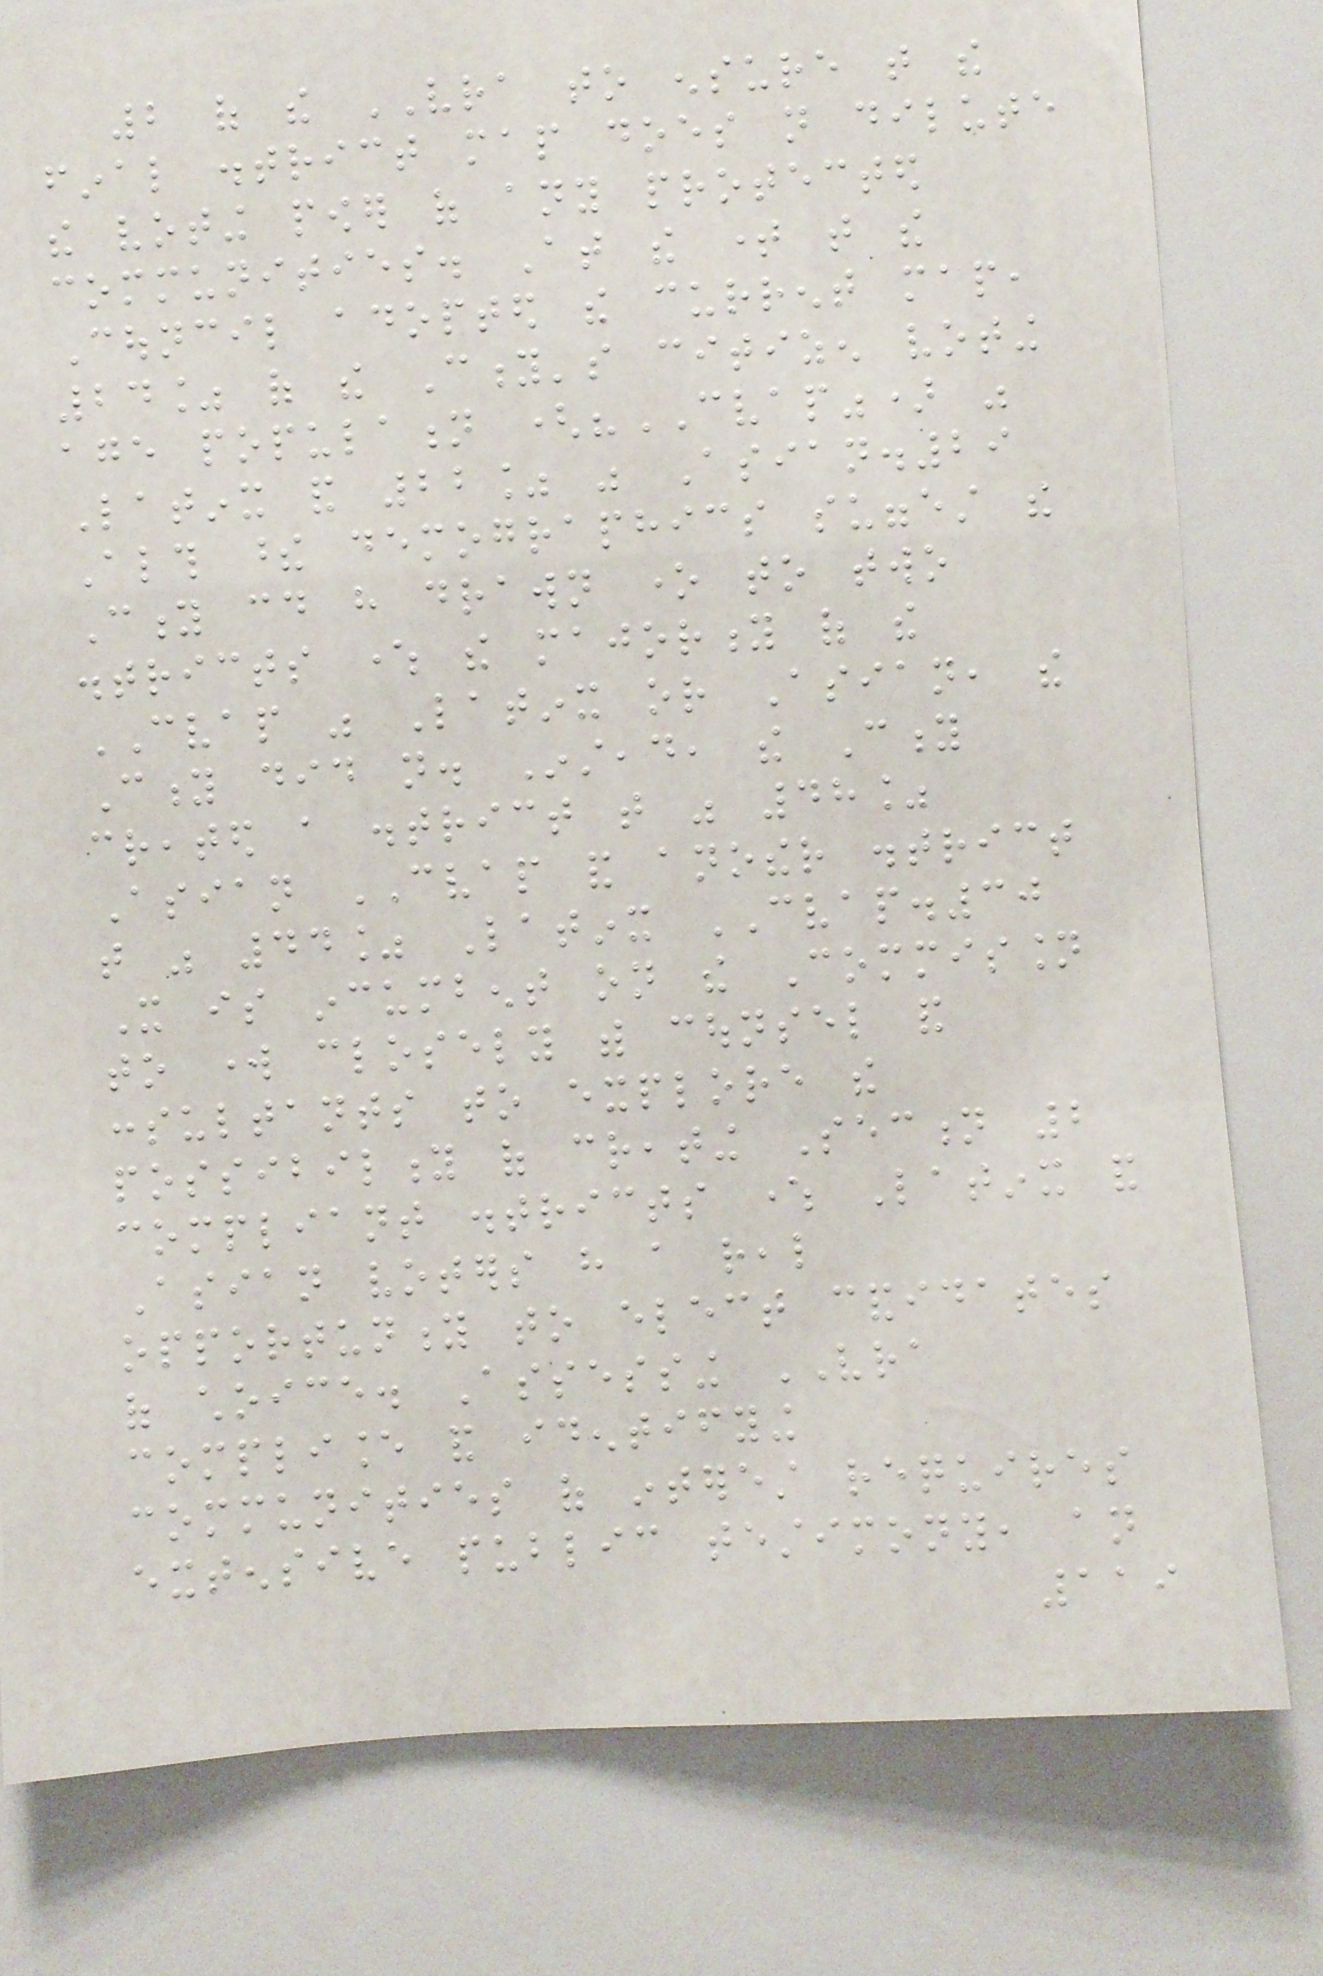2 of the VRA to ensure that the
final district map does not dilute
the voting power of any protected
communities. At the time that the
Council adopted the current map,
24% of the City's citizen voting
age population ("CVAP") was
Latinx and 22% was Asian.29
Although these demographics suggest the
City could have drawn one to two
districts where the majority of the
CVAP was Latinx or Asian, the
City did not. Instead, the City
created a district that was 48%
Asian CVAP and another district
that was 44% Latinx CVAP.30
It is incumbent on the Commission
to work closely with counsel and
consultants to explore the
possibility of creating Section 2
compliant districts where Latinx and
Asian voters have a real
opportunity to elect candidates
of choice. Assessing VRA
compliance and identifying
communities of interest requires
extensive public testimony, an
119
